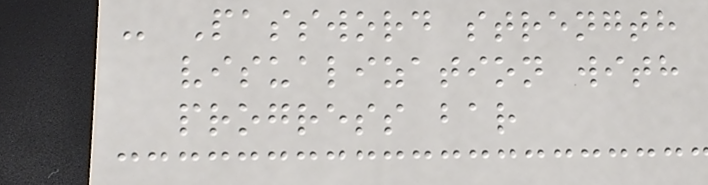- Password strength
visualization with
progress bar
